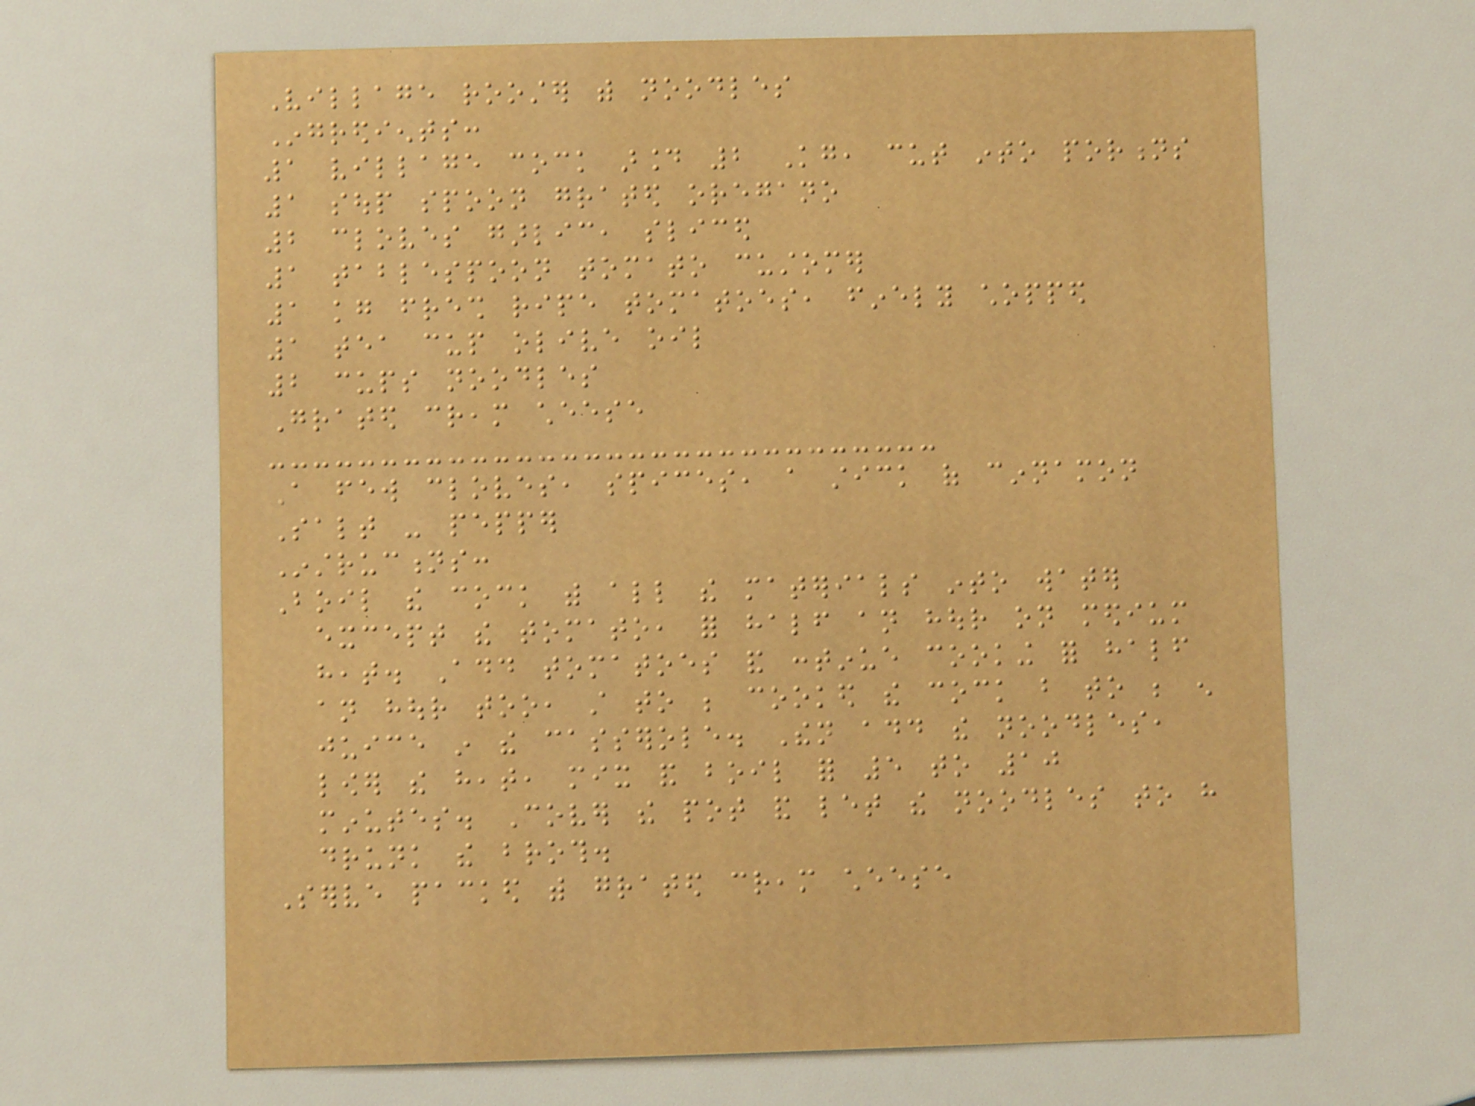Village rooster with noodles
Ingredients:
1 village cock around 2 Kg, cut into portions
1 soup spoon grated oregano
2 cloves garlic, sliced
1 tablespoon tomato customer
1 kg fresh ripe tomatoes, finely chopped
1 tea cup olive oil
2 cups noodles
Grated cream cheese
A few cloves, spices, a stick of cinnamon
Salt - pepper
Instructions:
Boil the cock with all the materials into water
except the tomato, for half an hour on medium
heat. Add tomatoes and continue cooking for half
an hour too, still to be cooked the cock but to be enough
juice in the casserole. Then add the noodles,
lower the heat, mix and boil for 5 to 10
minutes. Cover the pot and let the noodles to have
drunk the broth.
Serve packed with grated cream cheese
